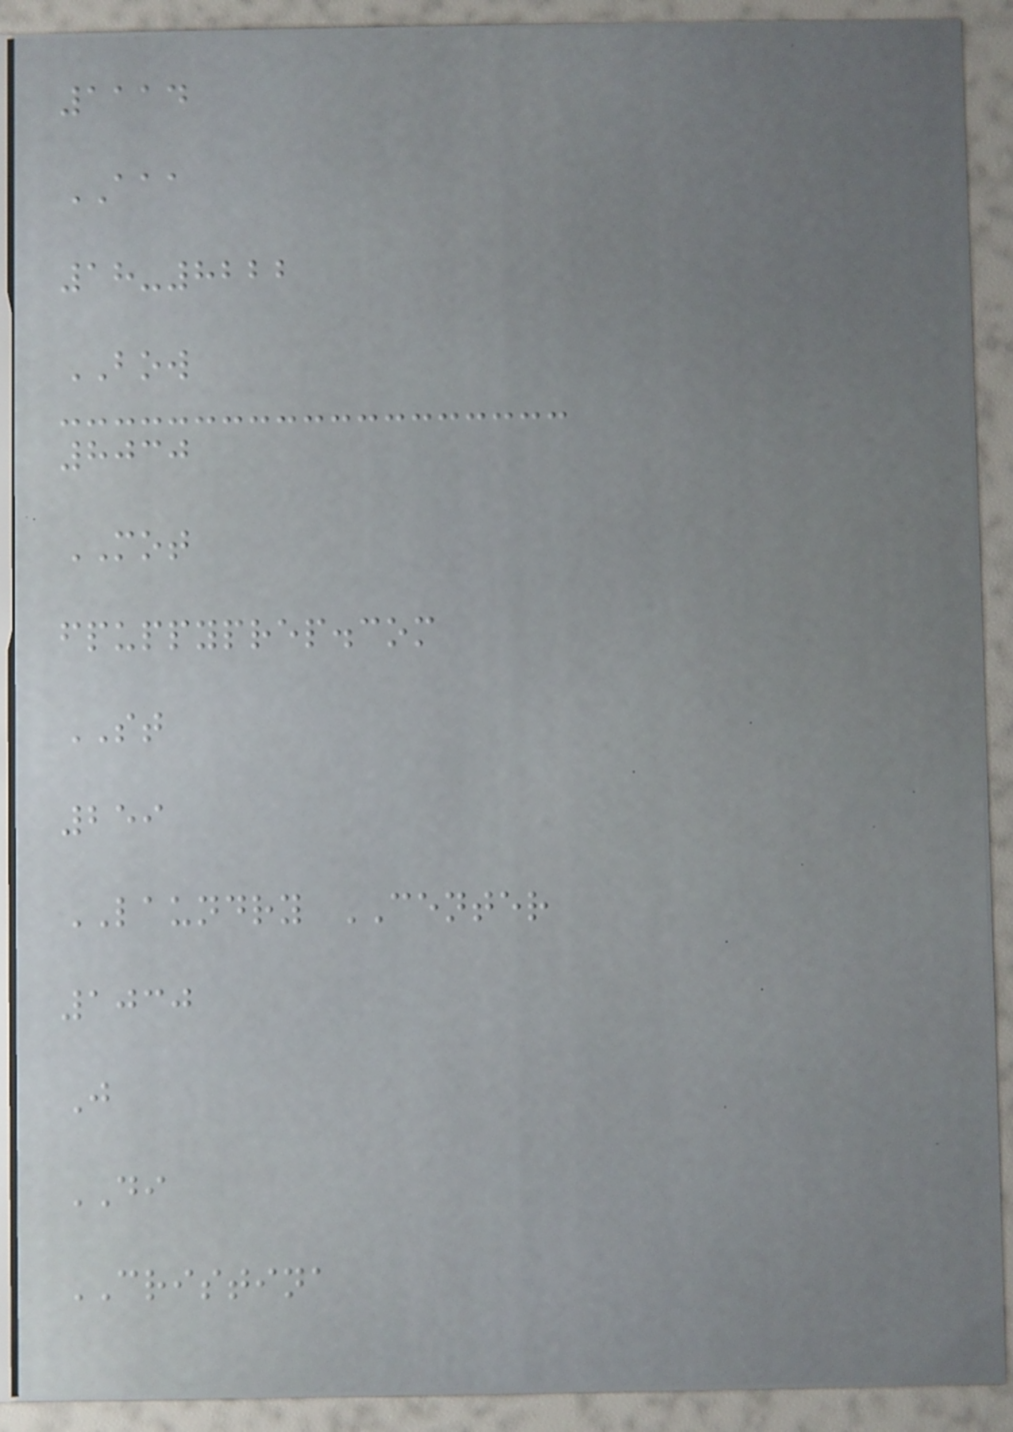1114
AAA
18-8222
BOW
8030
MOT
fpuppyprep.com
ST
259
LAUNDRY CENTER
1030
J
DI
CRISTINA
